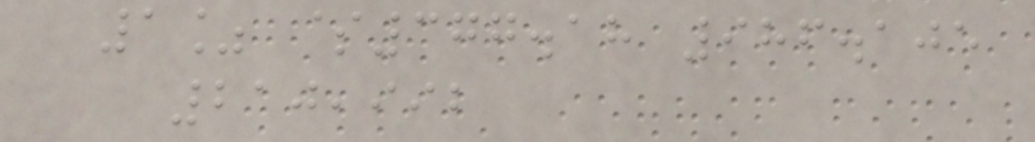1% $377.18 986.105
210,992
